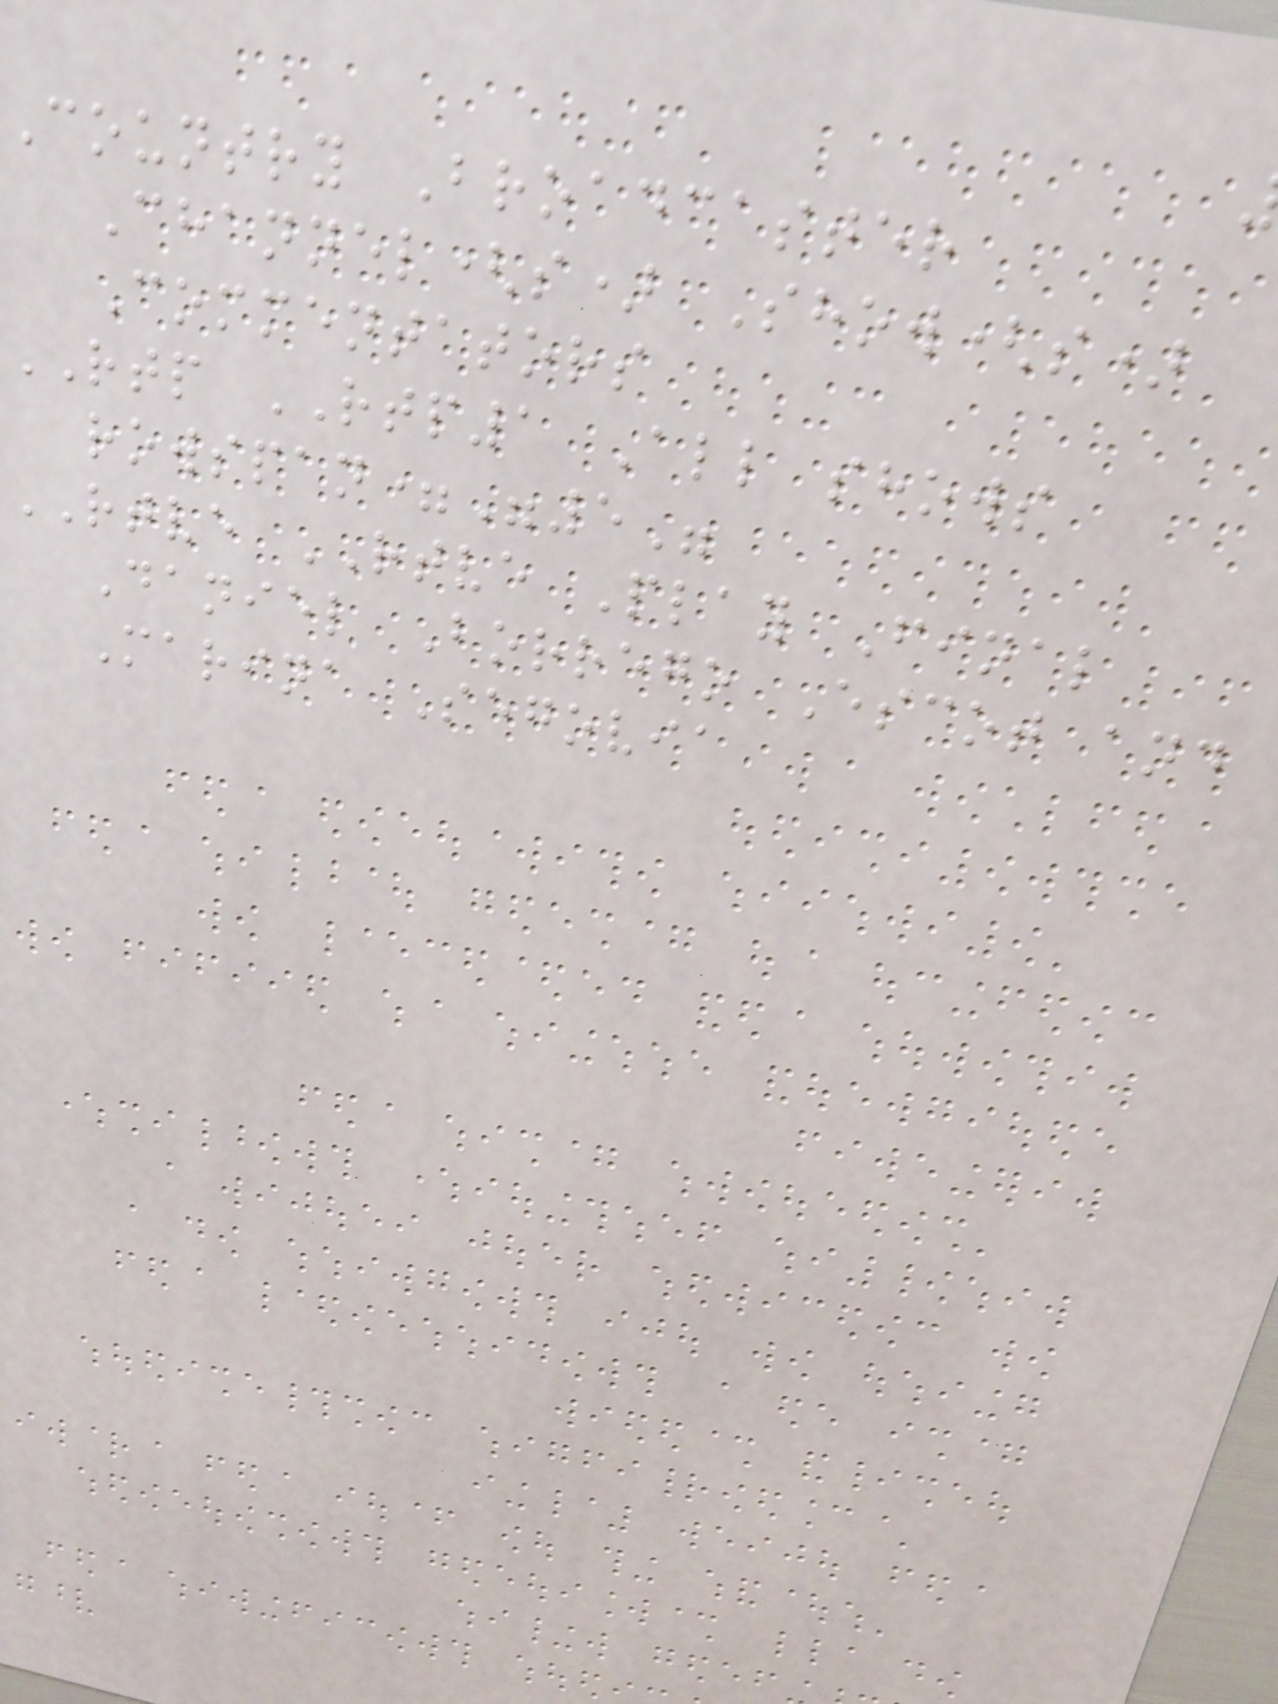Country Broadcaster
Channel(s) Show(s)
Commentators
RTP RTP1 All shows
rowspan="5"
RTVE RTVE Play Final
Daniel Borrego Escot and
Marina Segovia
